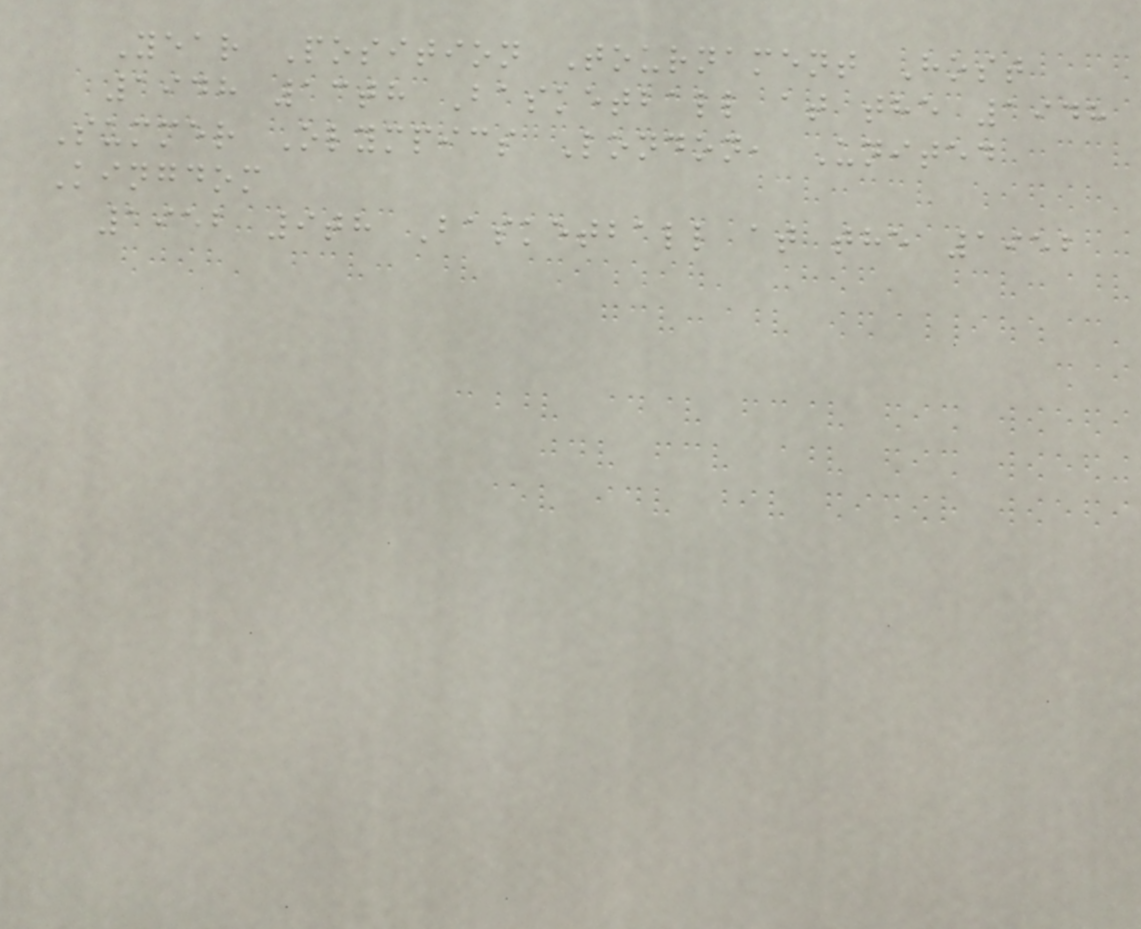Year Position Tournament Host
1948 13th Basketball at the 1948
Summer Olympics London, United
Kingdom
1952 9th Basketball at the 1952
